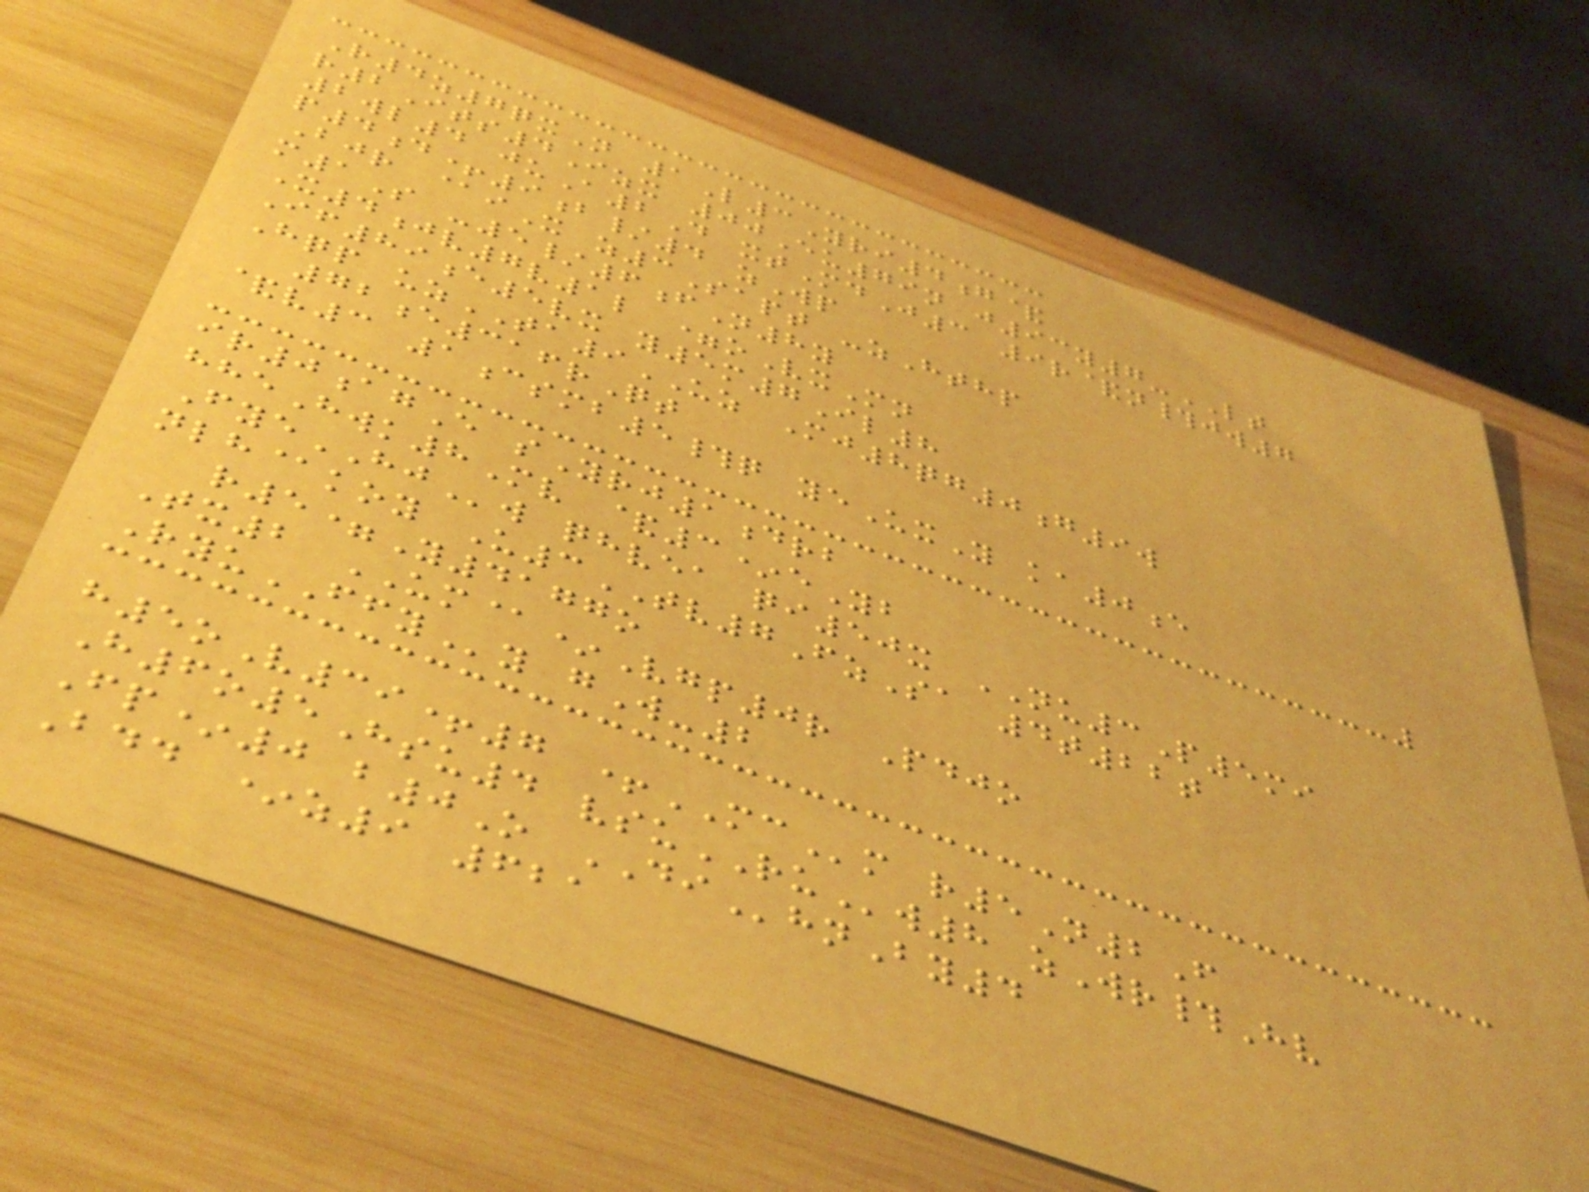R4z7qxN 1L3Yri4g&
r2Its4Izx 00Eu79n j93y7-LT
2wl4 juA2D xtMdJ3 9r&n#jw7
p4d+9b/4 zWp
Bjr @iX z3Sapt -zHthp
m1S -5/6fN8y
X4jv7v1l =oVxMn
If89e5vx y5m7Il8
Hqp uzTA9UZ Mj8qg0g9w
72e316rQt
&v3 1csmb5#q yeUxY ka0e
ir0agE sYrj1drb
hheHwk8Mv &3*eYb
FyeHJw qhvea qi50x NU3P5mi
nlh@koy U3TV7FzSa 4t22t
r5=Y4177o
Tx2 UM@*Vgp0r Pdjo
RyuFFYy gW-2
h5oV39+7 +MCm r5N2F
H6o5Hsu4 vsuRUw8 zWr#Hv
Fp*0 b0O DIhnBy4
Bdd *z9 621
